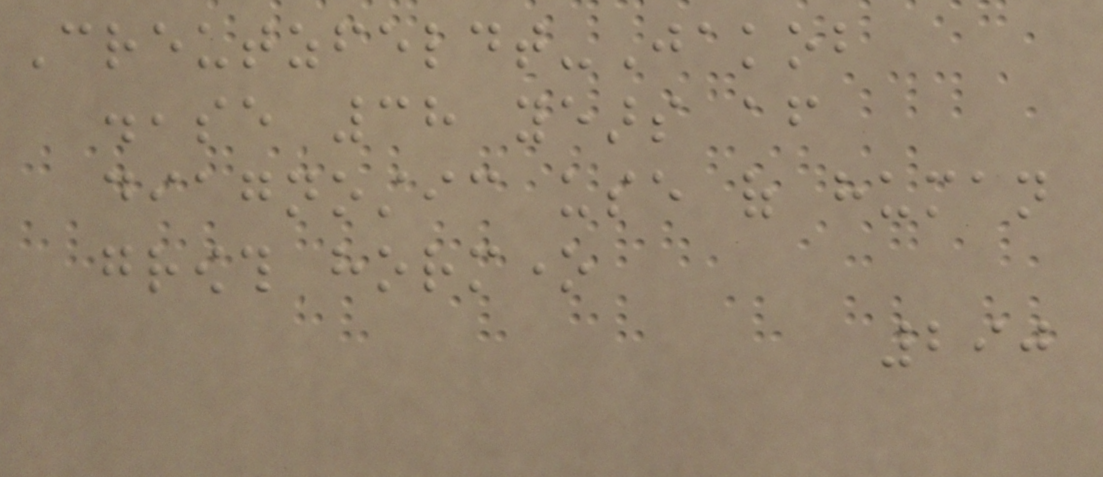Creutzfeldt-Jakob
disease 38 years after
diagnostic use of human
growth hormone
290
